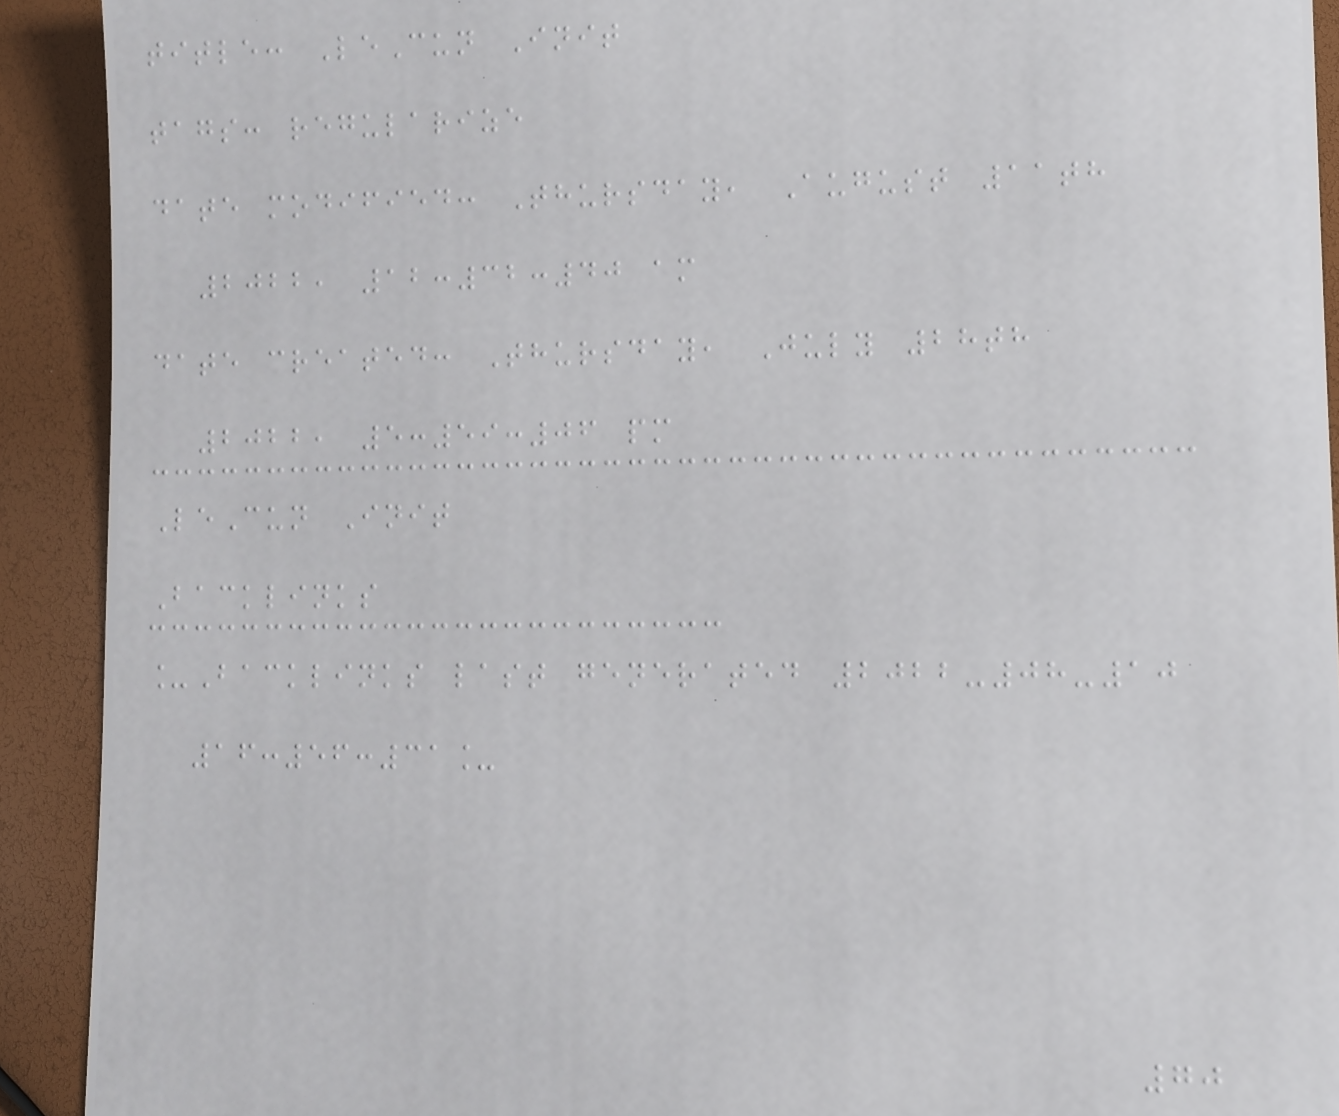title: LeCun Init
tags: regularize
date modified: Thursday, August 11th
2022, 12:32:40 am
date created: Thursday, July 28th
2022, 5:59:06 pm
LeCun Init
Backlinks
_Backlinks last generated 2022-08-10
16:56:31_
70
